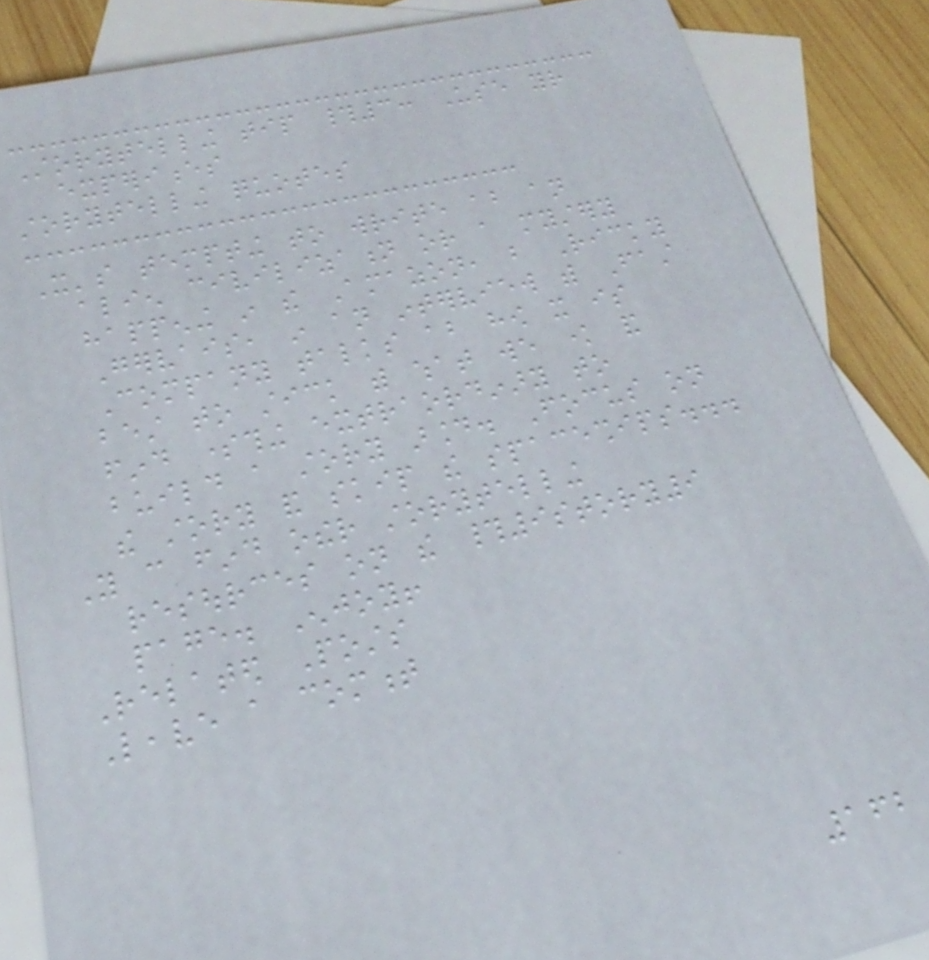Storytelling tip #3: Use your
experiences
storytelling quotes
It's tempting to write about an
alien civilization or a mystery
happening in the Amazon, but Ricky
Gervais, in an interview with Fast
Company talks about how it is
best to stick with what we know and
find something extraordinary to
build a story around. Focus on
the story and skip the spaceships...
You can find other storytelling
resources on the #9story9
page. Enjoy!
Related Posts
Leave a comment
162
